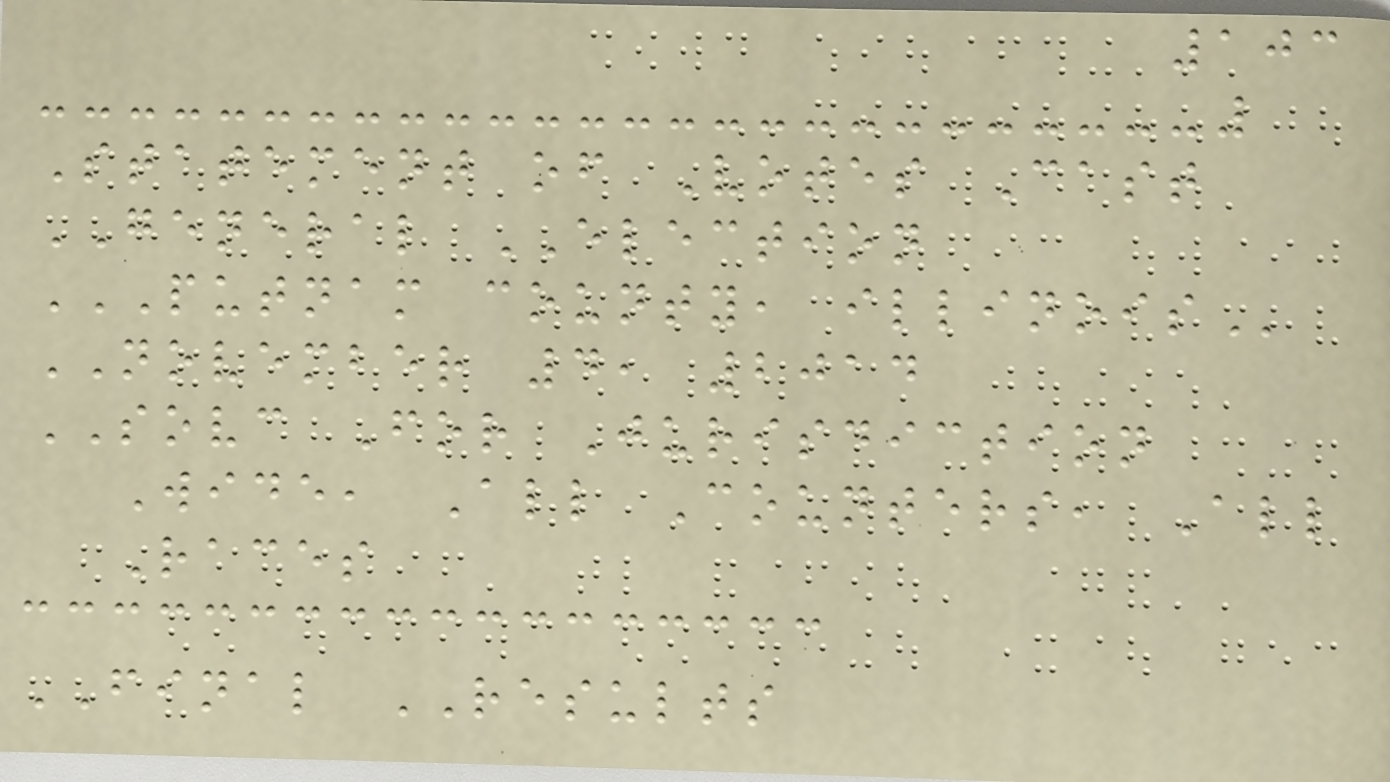103
Statement of Votes Cast
GENERAL ELECTION
PUTNAM COUNTY, ILLINOIS
NOVEMBER 4, 2014
SOVC For Jurisdiction
Wide, All Counters, All
Races
FINAL RESULTS
